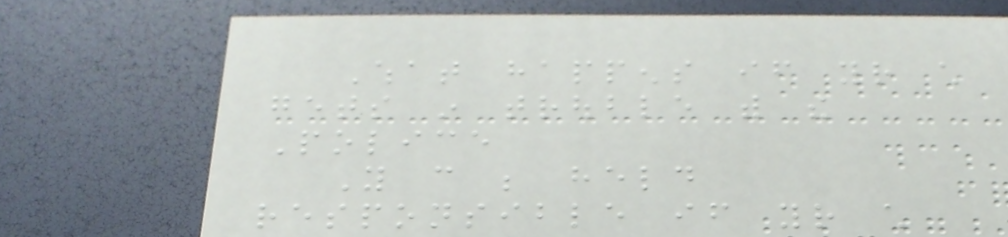What happens if your child
gets in trouble with the
Police
You can be held
responsible if your child
